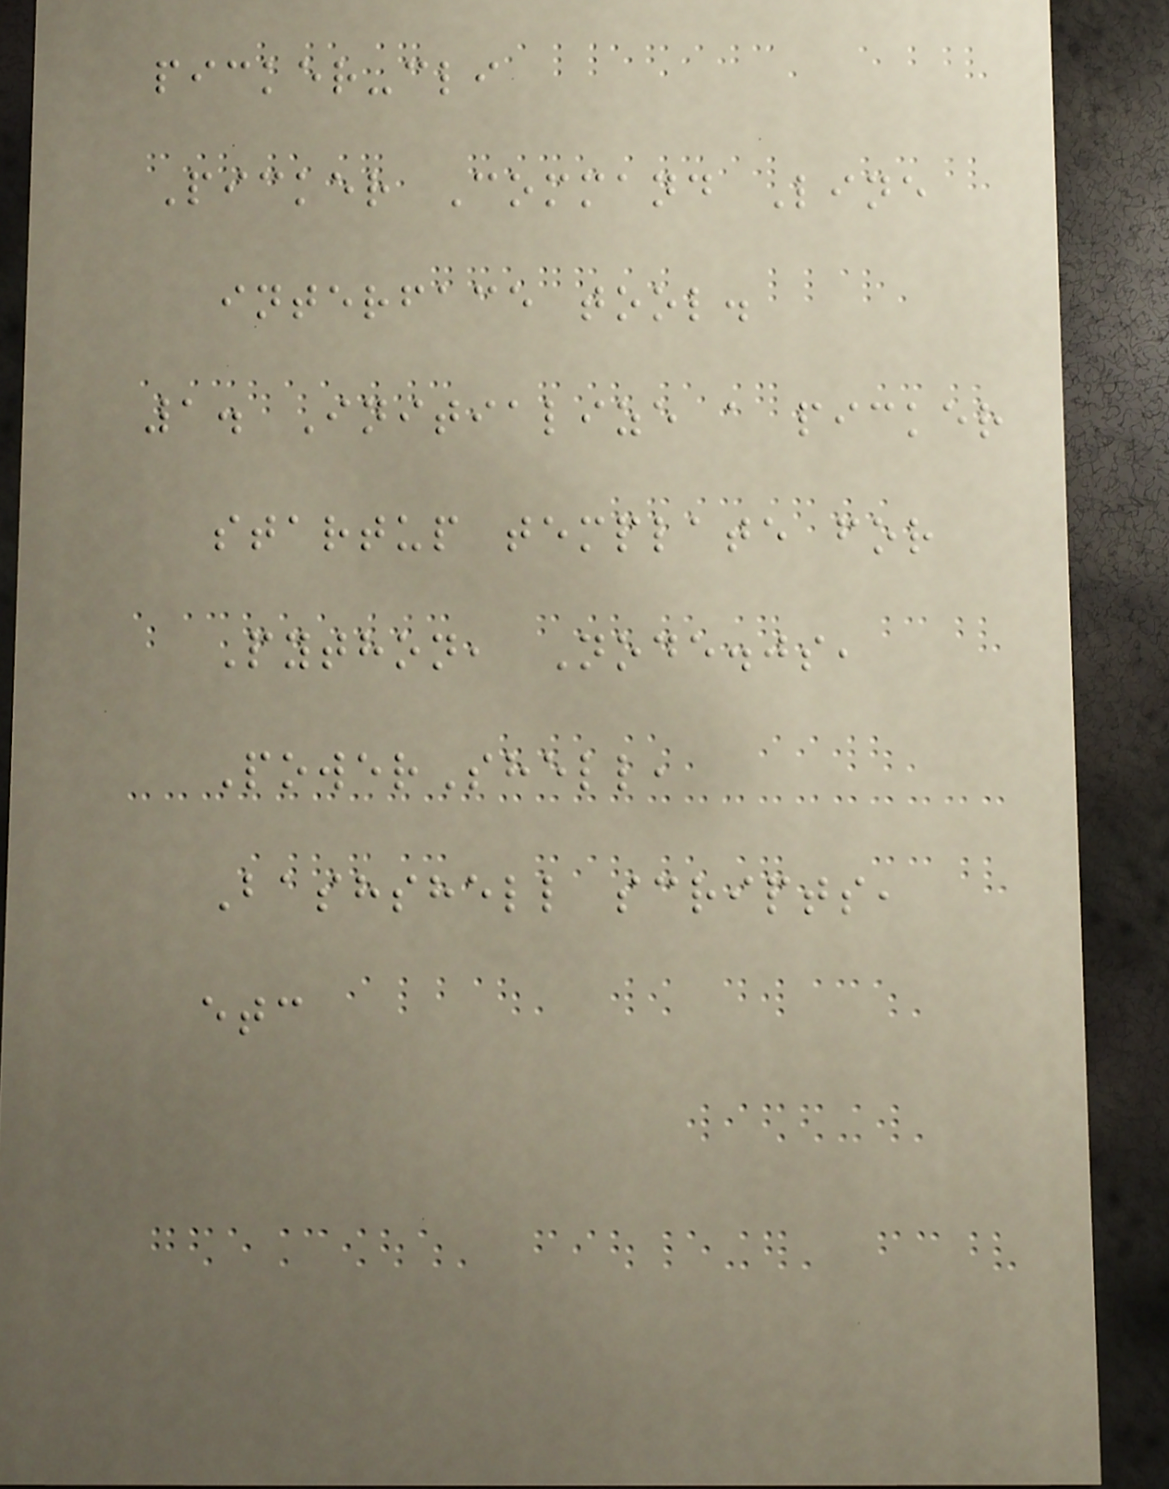picker-cli
Picker Command Line
interface tool.
1. Initialize a picker
startup template for
Python, Node.js,
PowerShell,
Bashshell scripts,
etc
